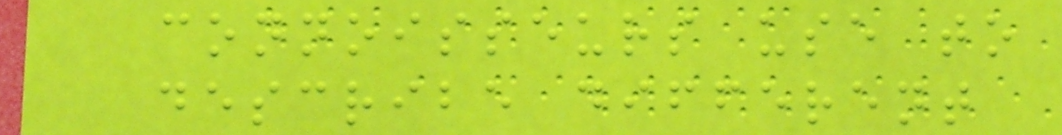connoisseurs use to
describe different
